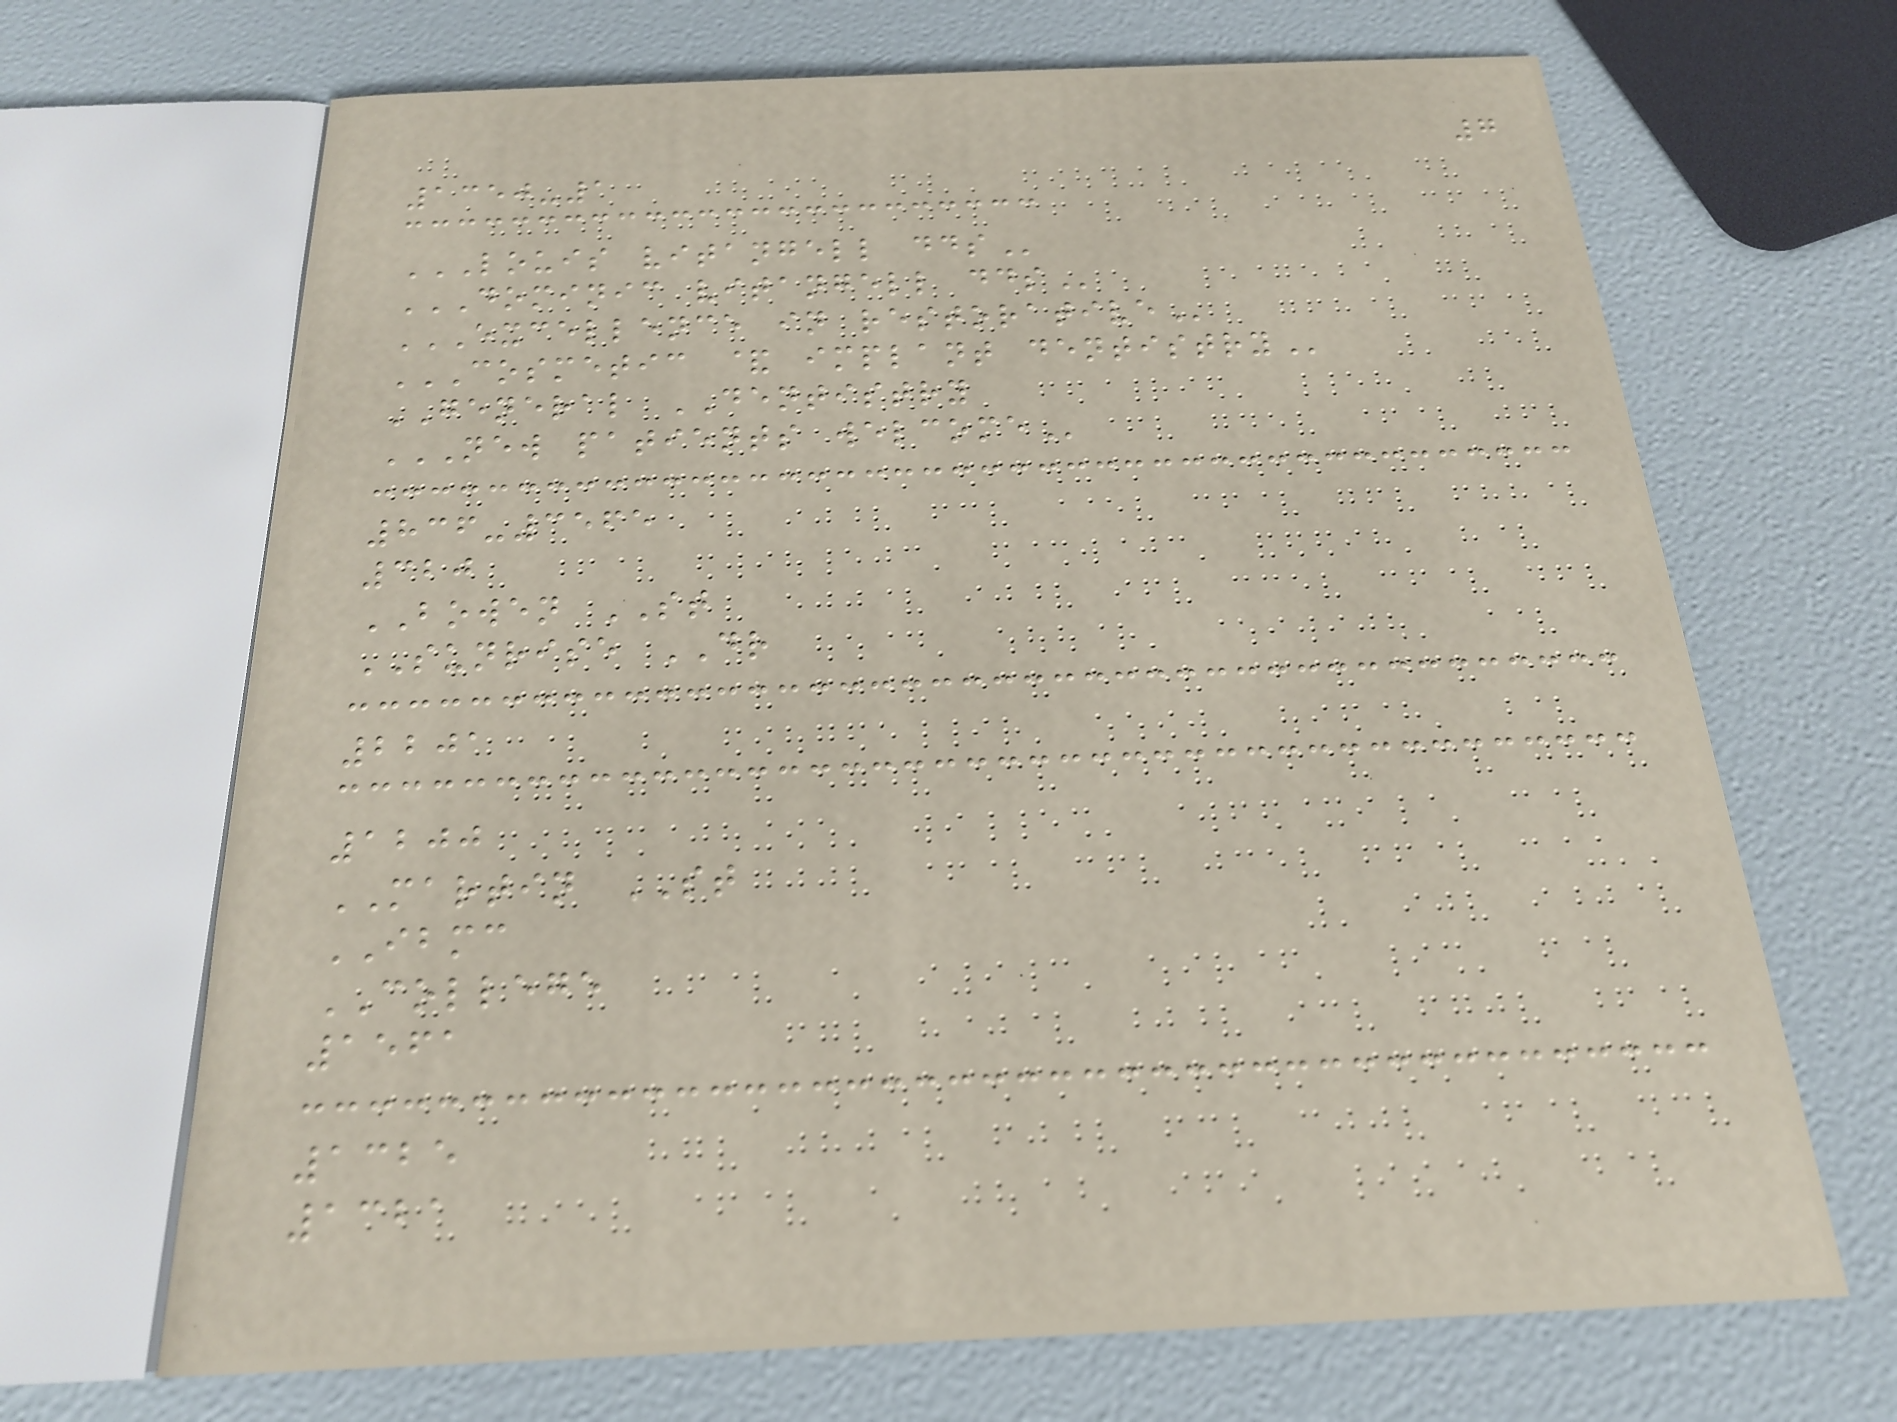7
1350-1
LOUIS VITANGELL DDS
DOMINIC VITANGELL DDS
EXCELLENCE IN RESTORATIVE
COSMETIC & IMPLANT DENTISTRY
GENERAL DENTISTRY
NEW PATIENTS WELCOME
836-3565
320
BOWEN ST
SUNRISE DR
2201
1200
MARTIN ST
IBMC
COLLEGE
1561
1325
1321
